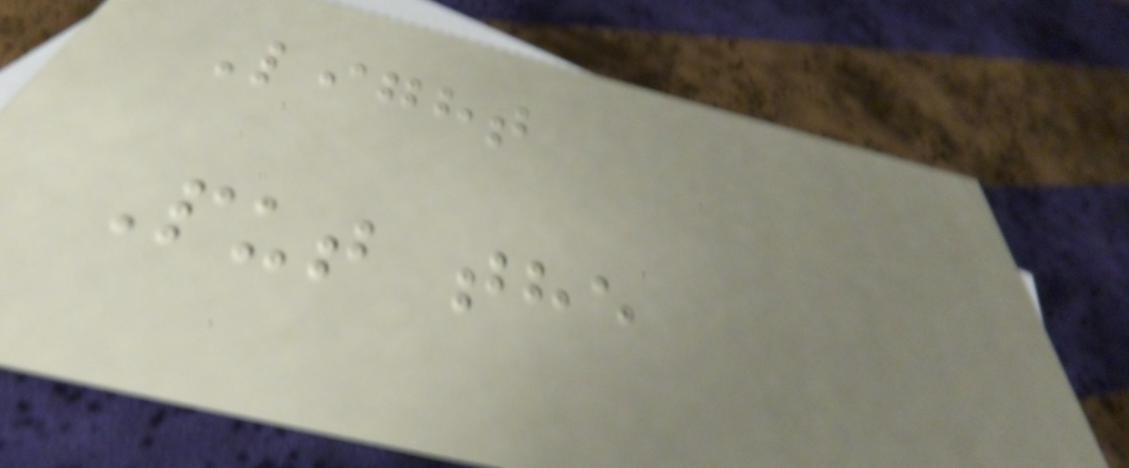Light
Put the
